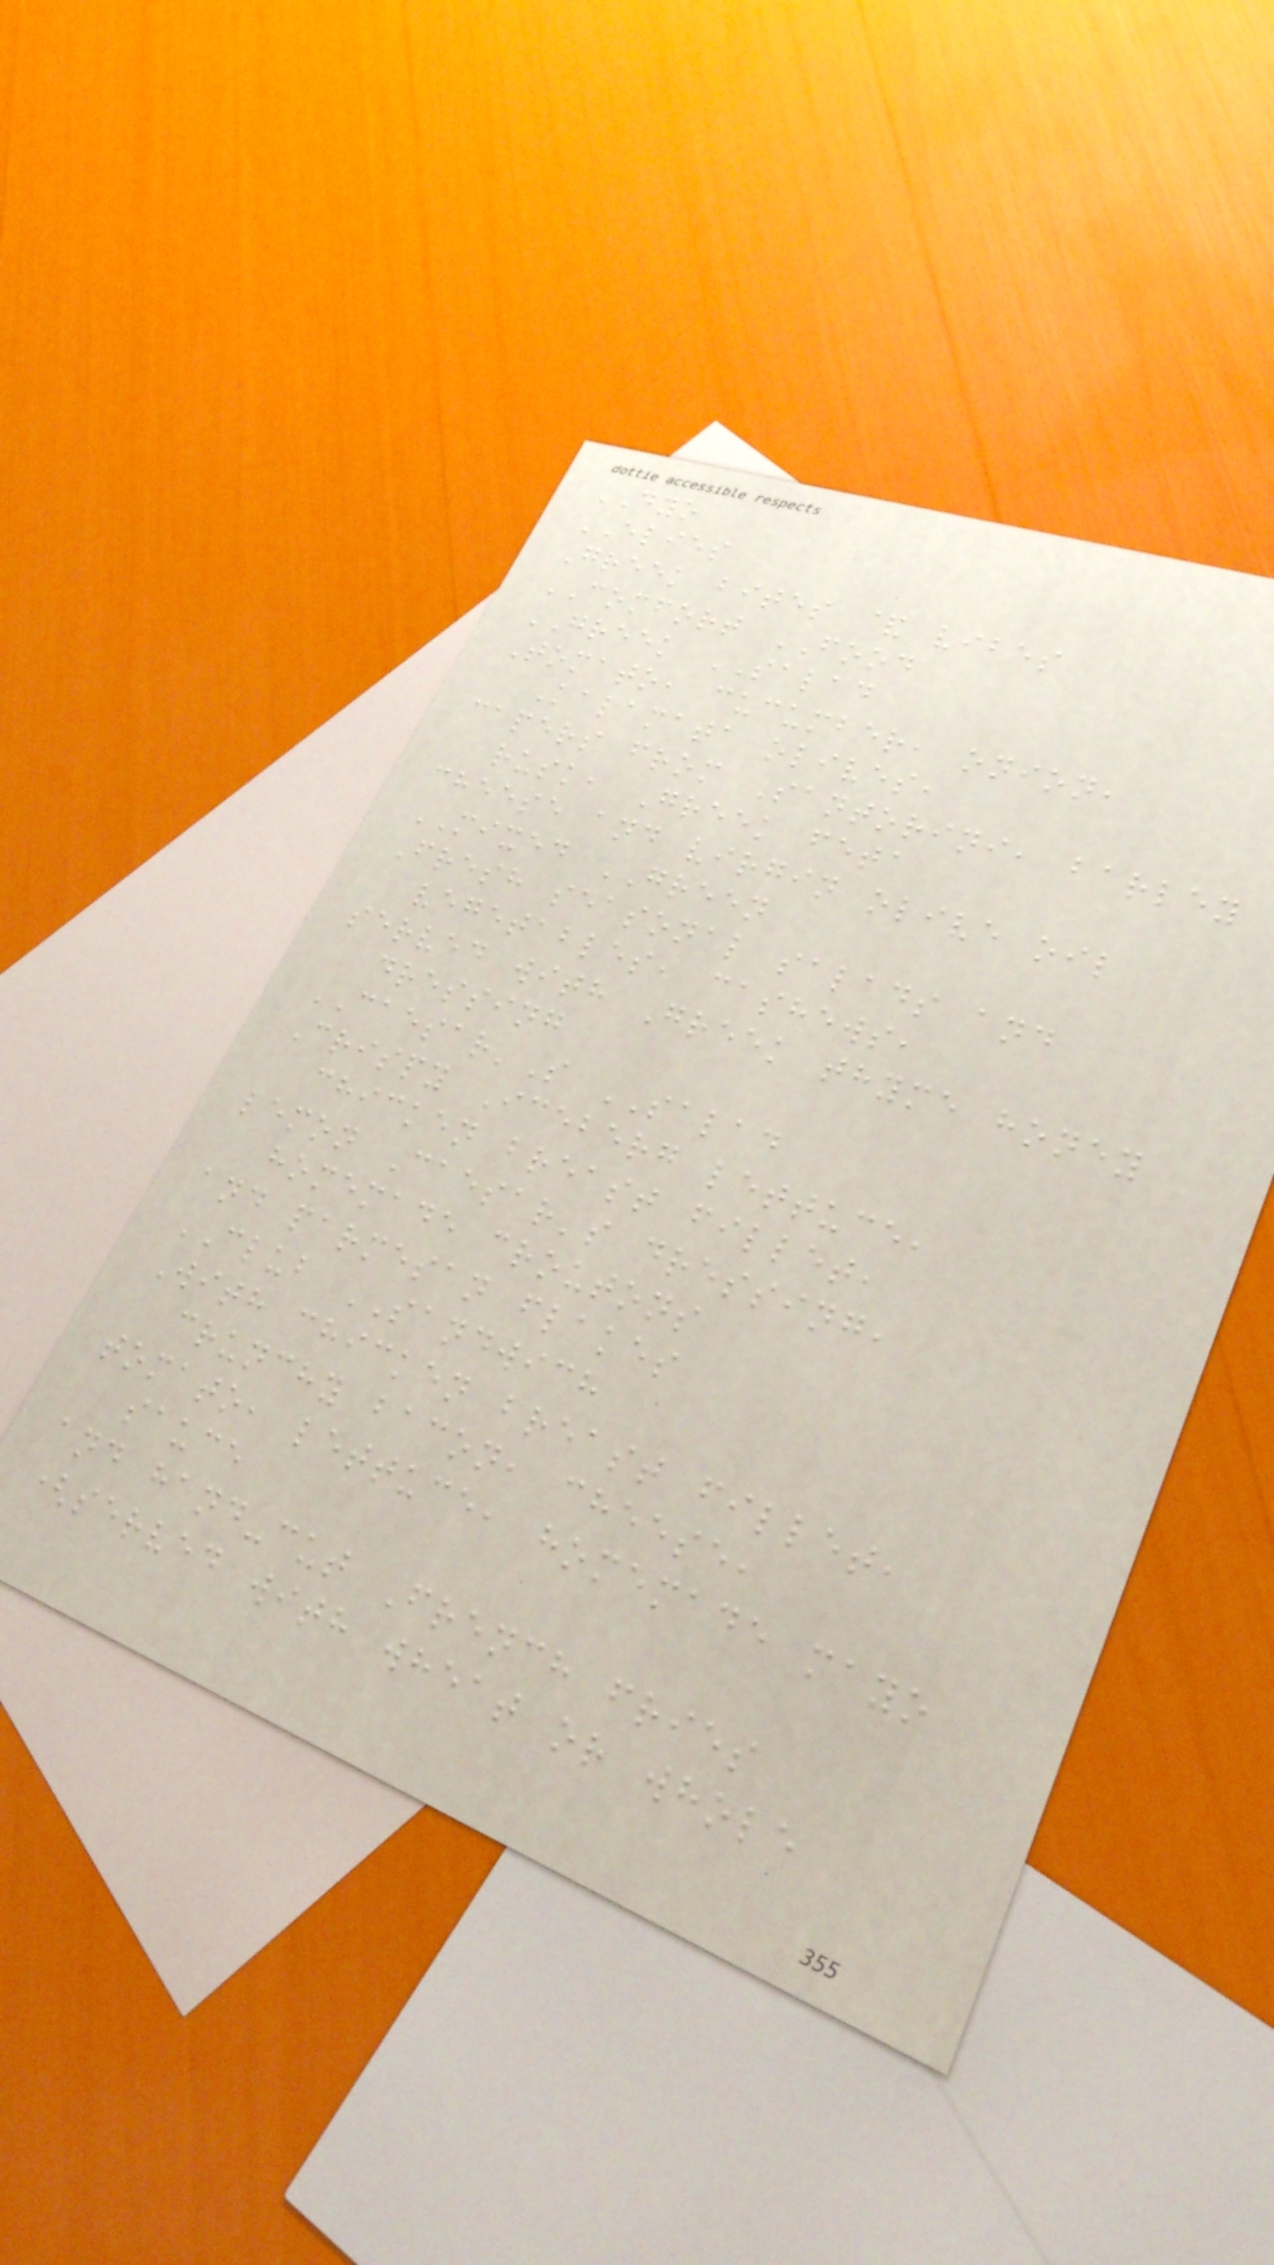DYO
ELIES
Greek bites & vibes
COMFORT FOOD
GREEK SALAD
Tomato, cucumber, onion,
Kalamata olives,
capers from Santorini, barley
rusk, Greek feta
cheese and virgin olive oil
MIXED GREEN
Fresh seasonal salads and
vegetables, cashews,
served with Greek thyme honey
dressing
CAESAR'S SALAD
Crispy Iceberg lettuce,
chicken breast fillet,
lemon Caesar's dressing,
homemade croutons
and parmesan flakes
CLUB SANDWICH
With chicken breast fillet,
crunchy bacon, cheese,
tomato, lettuce, homemade mayo
sauce
and hand-cut French fries
(served with wheat or whole
